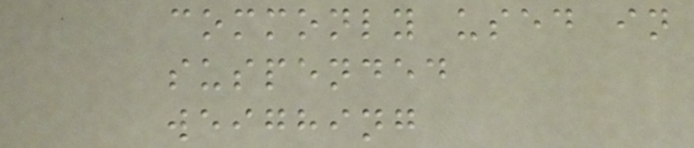commonly used in
suspended
weighing
